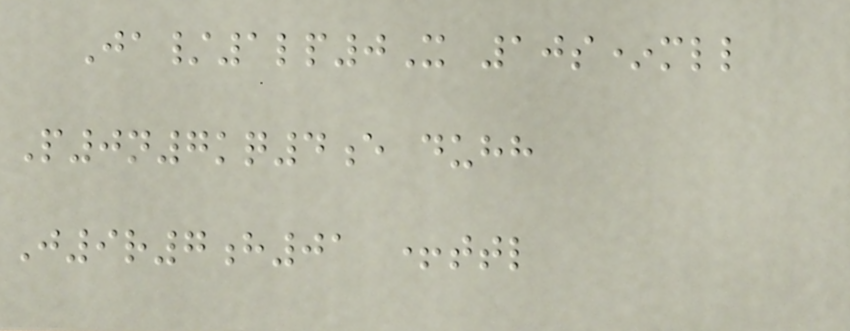Ja/1lp0X 10s*mll
P0n7kq4e duhh
J9r7h01 +ttl
